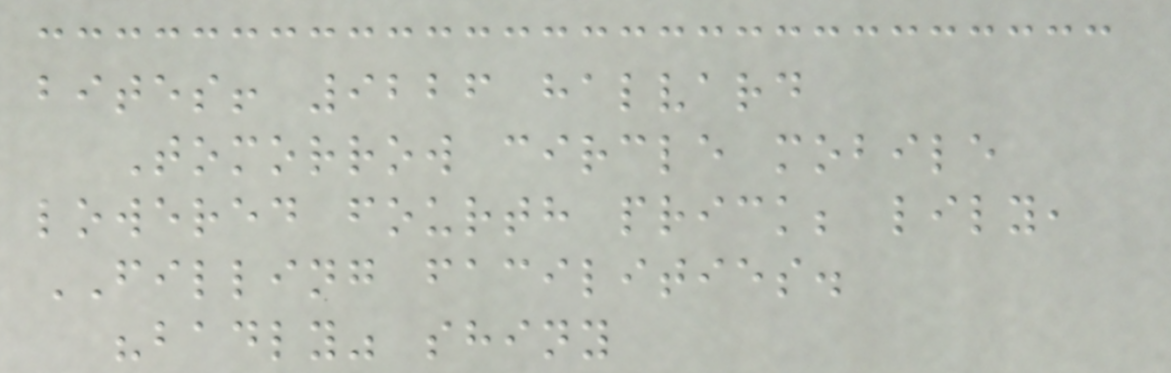bites! 9226 halvard
Tomorrow circle mobile
lowered fourth prick; lily,
FILLING facilities.
"badly" shiny
